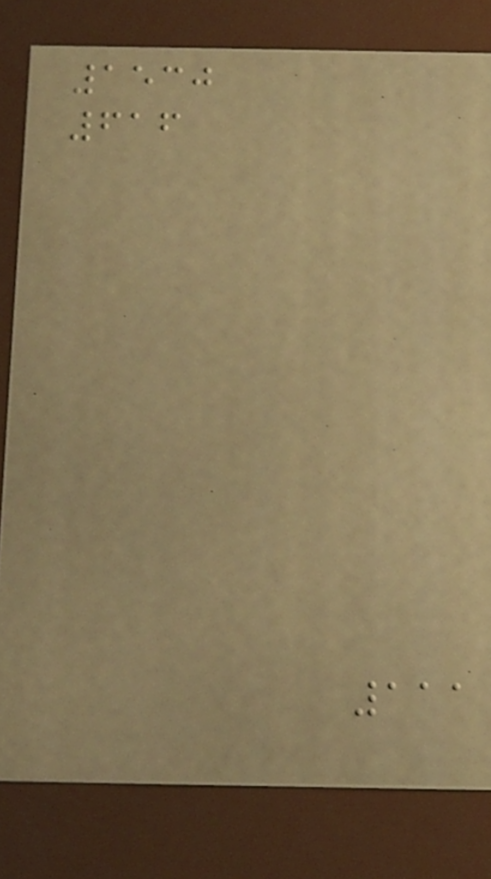1530
616
111
